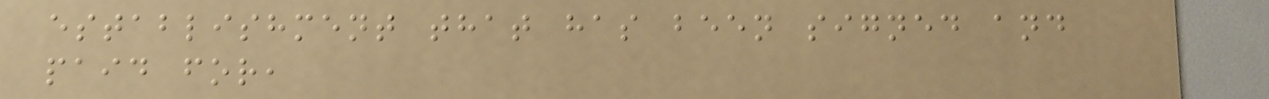establishment that has been signed and
paid for,
